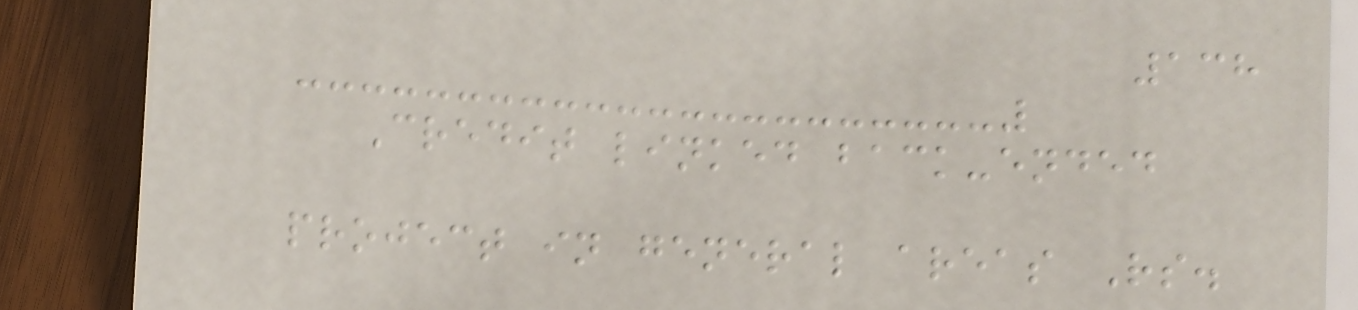138
Credit linked back-ended
project in general areas Rs.
